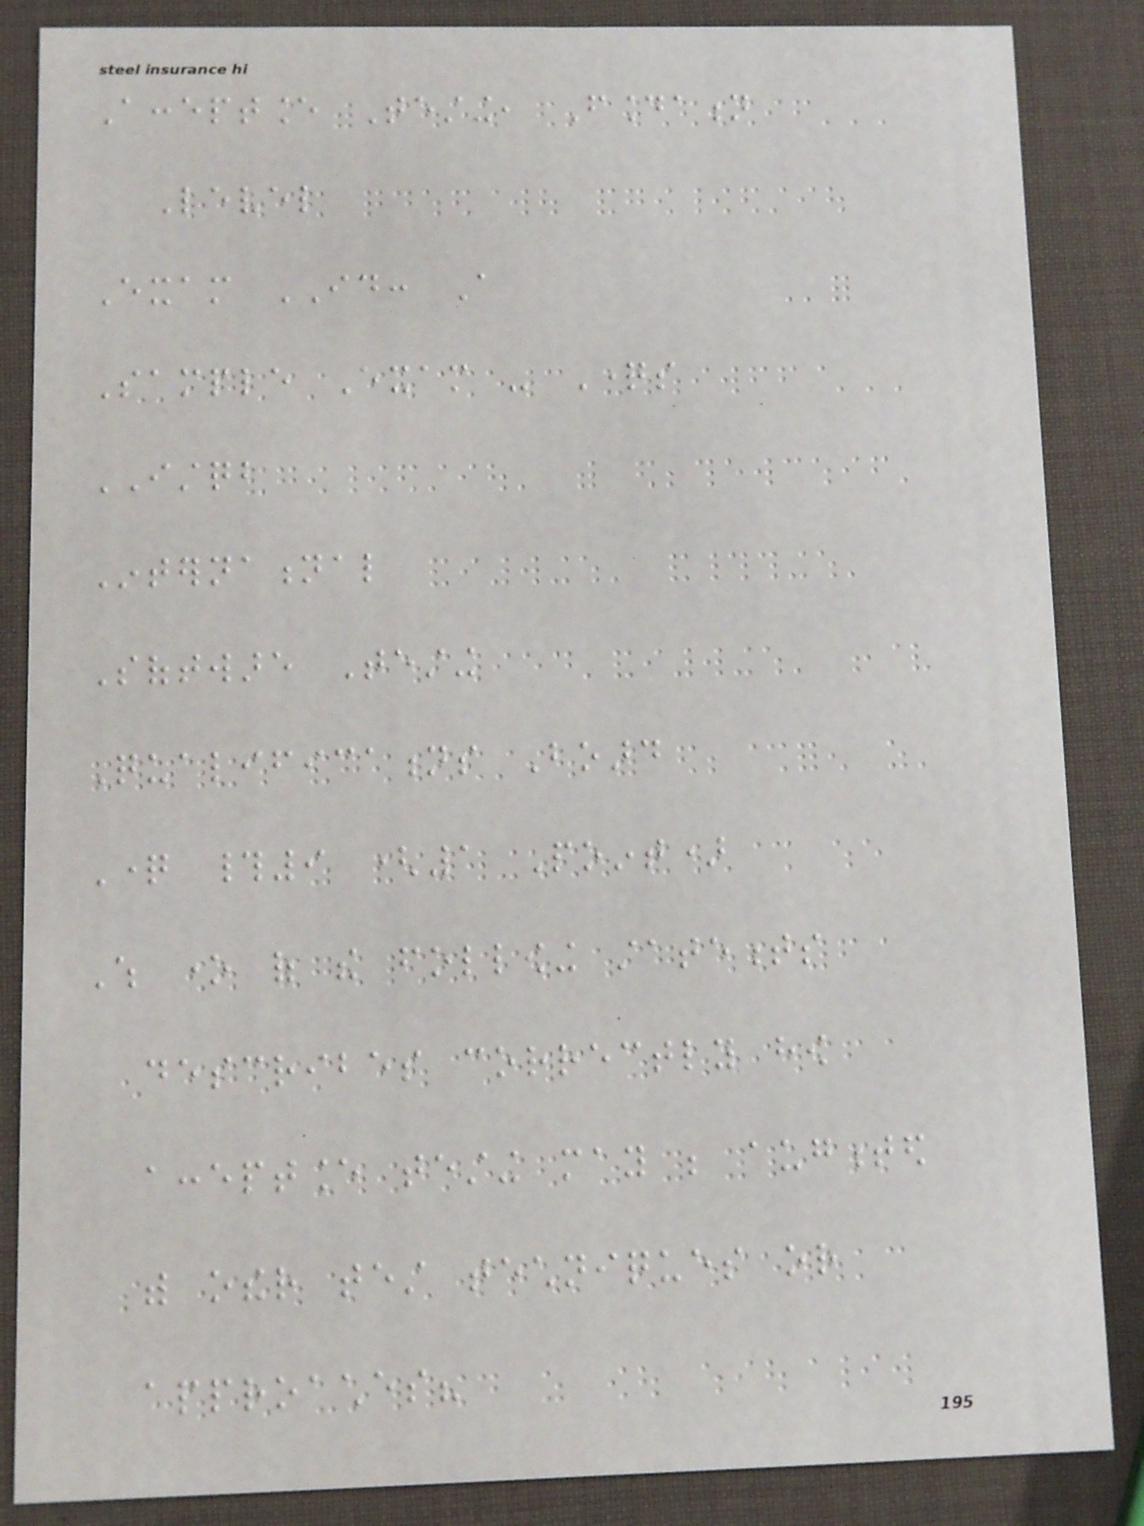Acceptance Testing, Foundation
Level
Exam ID: A
Sample Exam - Questions
ISTQB
International
Software Testing
Qualifications Board
Question #9 (1 Point)
Which one of the following statements
describes correctly how
acceptance testing may be augmented
with other test techniques or
approaches?
